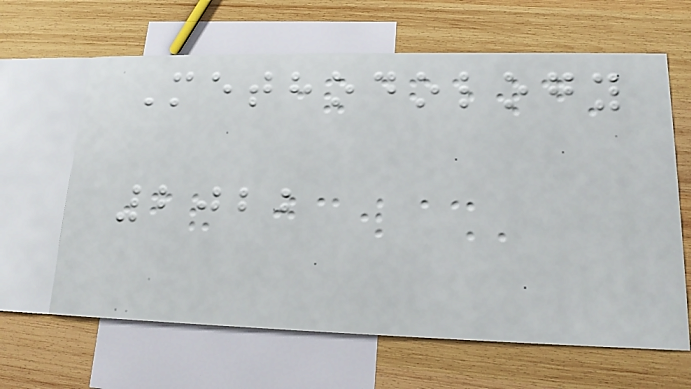Methodology
2022
